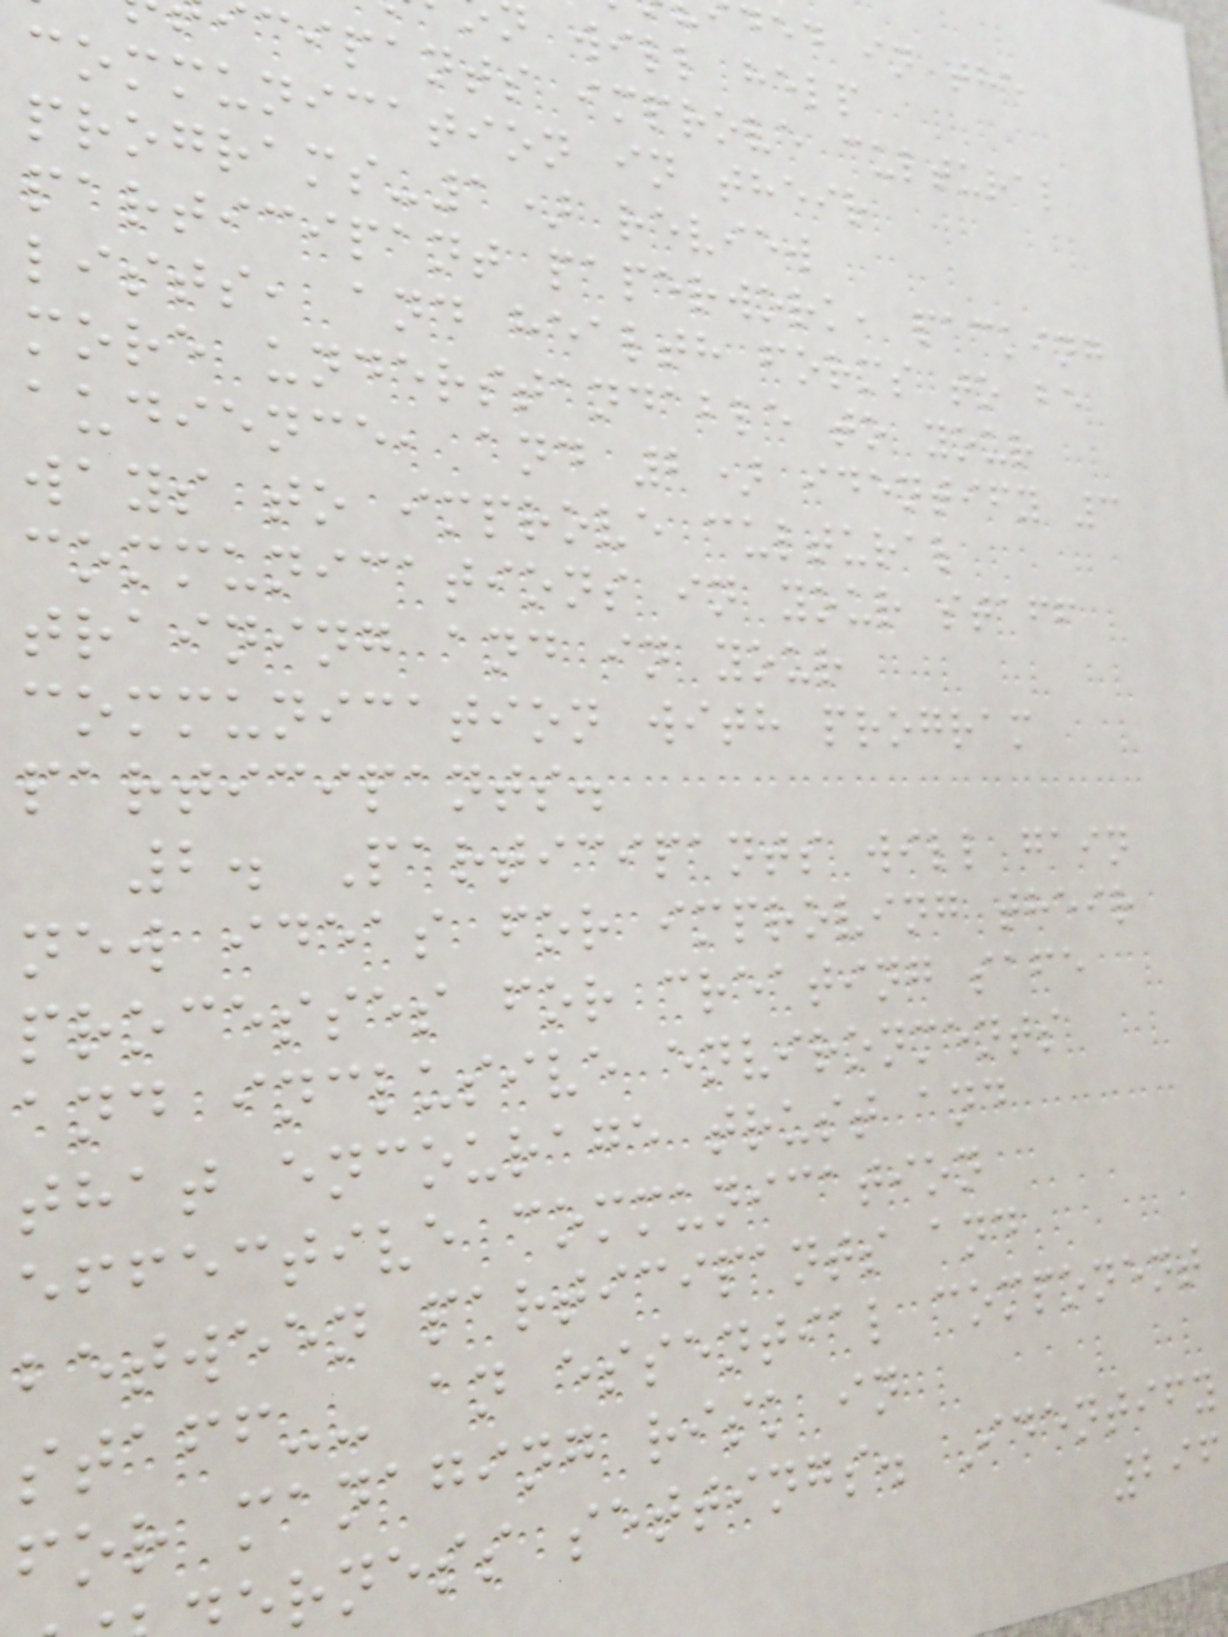ded in the
will help
cipants improve cultural
communication in their
programs-1) review
participant paperwork, packing
lists, and health forms to be
more understandable to your
audience, and 2) identify 3
ways to improve cultural
communications in your staff
training and in your
communication with program
participants.
2. Participants will gain
new ideas for improving their
processes for creating safe
and inclusive environments
that encourage trust and
effective communication
between participants and
staff-- an essential component
for managing risk in
rness settings. Identify
296
